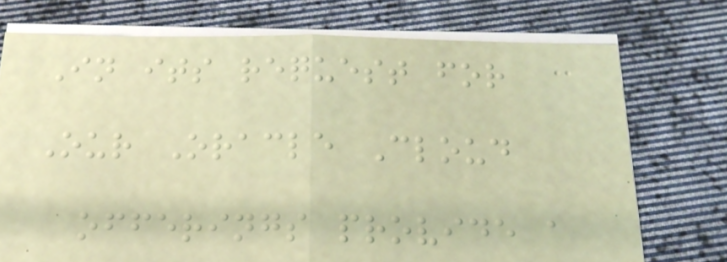In its request for
Our Oracle Cloud
offerings provide a
